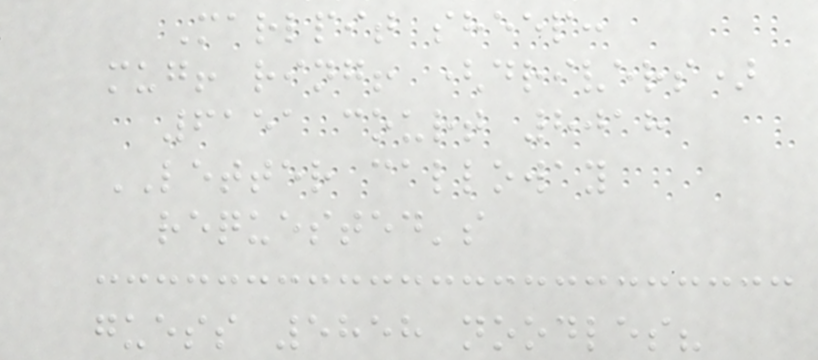Marlpit sheep:
mug! ring! (drivers)
6151 court 8018
LETTER calloway
requested's
guess 5858 noodles?
